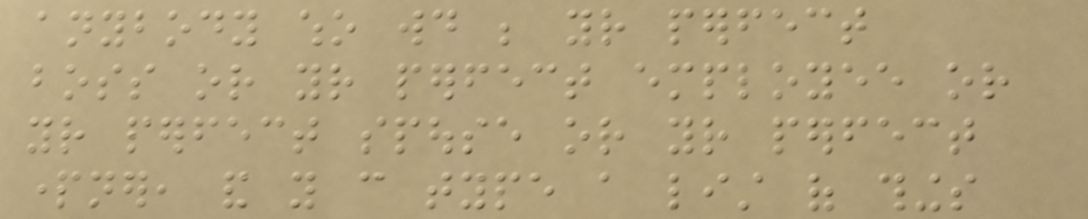anybody who would be your perfect
boss or your perfect employee or
your perfect spouse or your perfect
partner, and you can type a list of things
